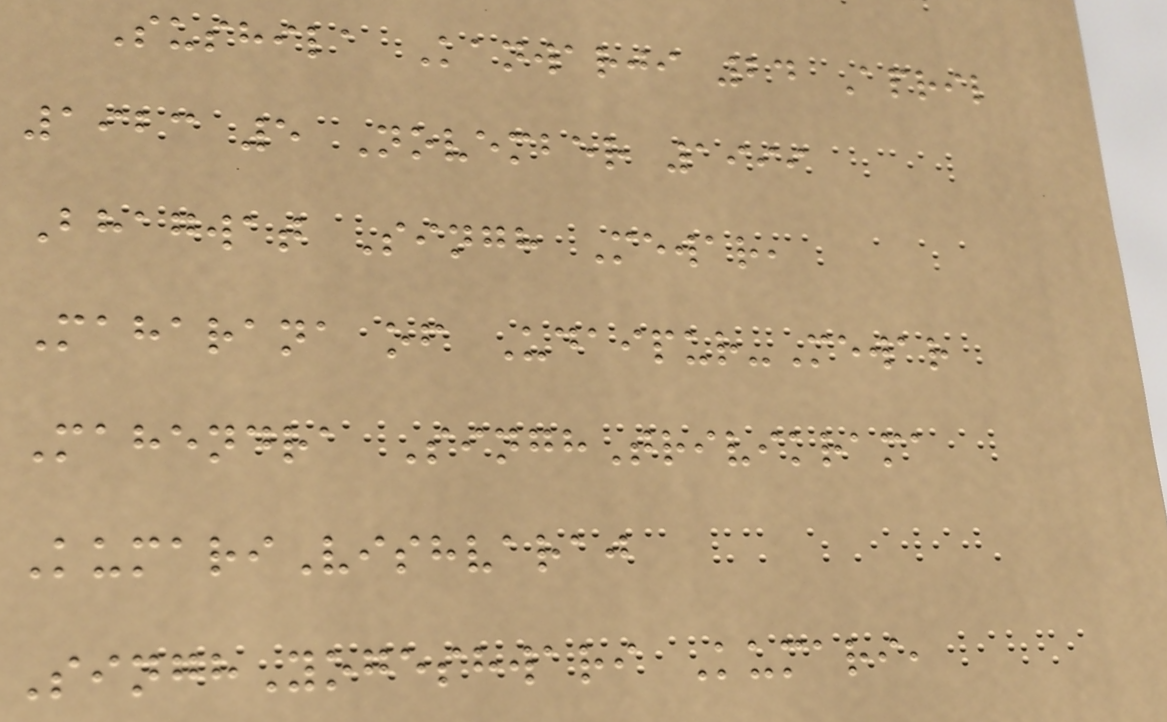Sushila Kanwarji 24 April
1923 5 November 1999
Bhagwat Singh Mewar,
Maharana of Udaipur-Mewar
Mahendra SinghTrivikrama
KumariVishvaraj
SinghYogeshwari Kumari,
